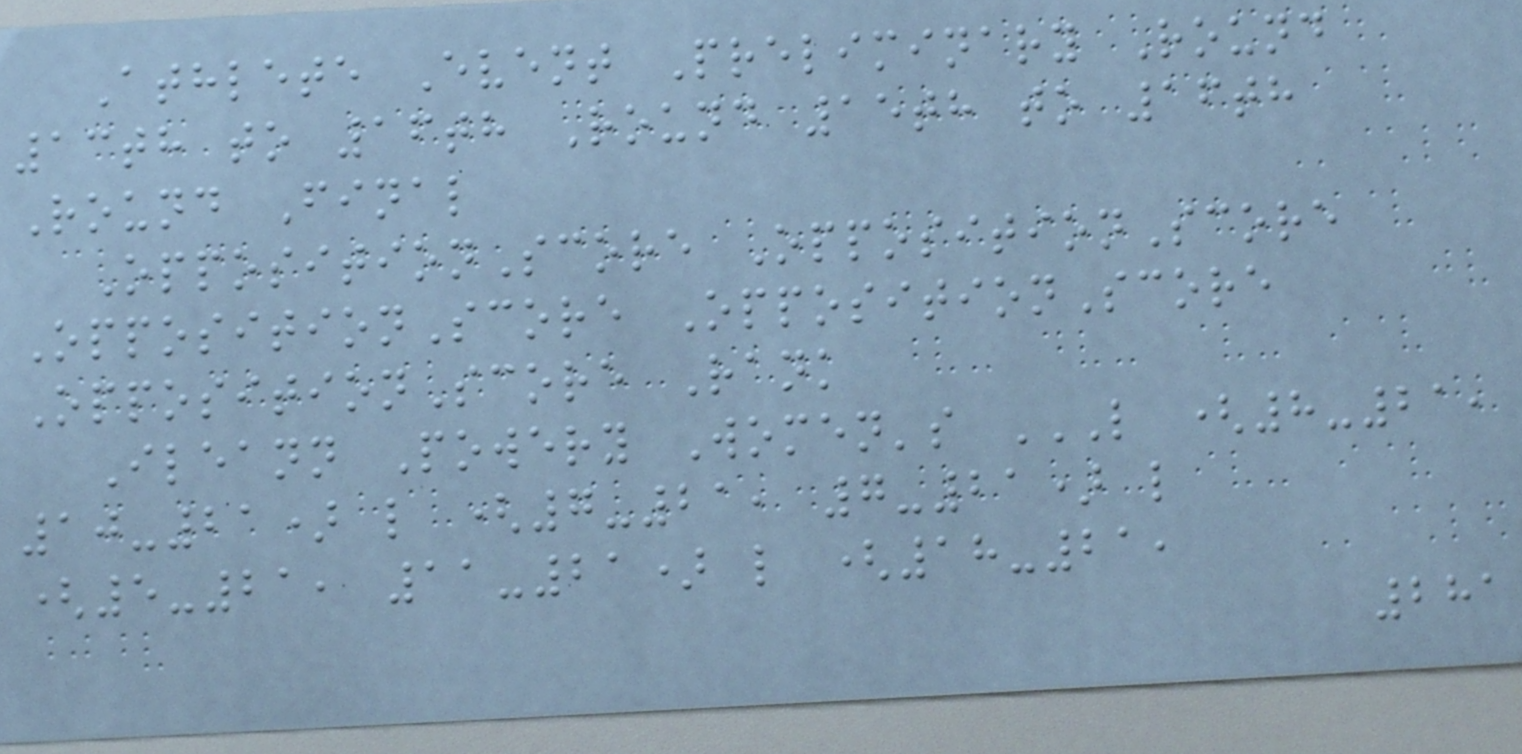Athlete Event Preliminary Round
13th to 16th Round 15th to 16th
Round Final
OppositionScore OppositionScore
OppositionScore OppositionScore
OppositionScore Rank
Ileann Powery Women's L (8-21,
10-21) L (7-21, 7-21) L
(5-21, 11-21) L (18-21,
281
